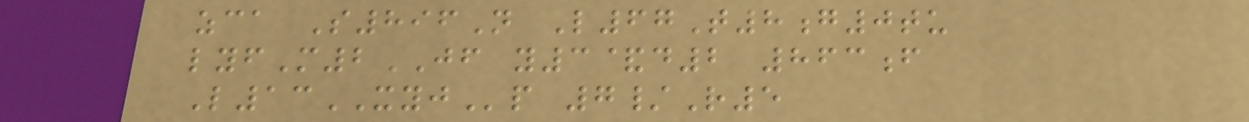zca S896N L67T8g0tu
lyfM2JF y3&d2 863f
L13XYJp 7/R5
